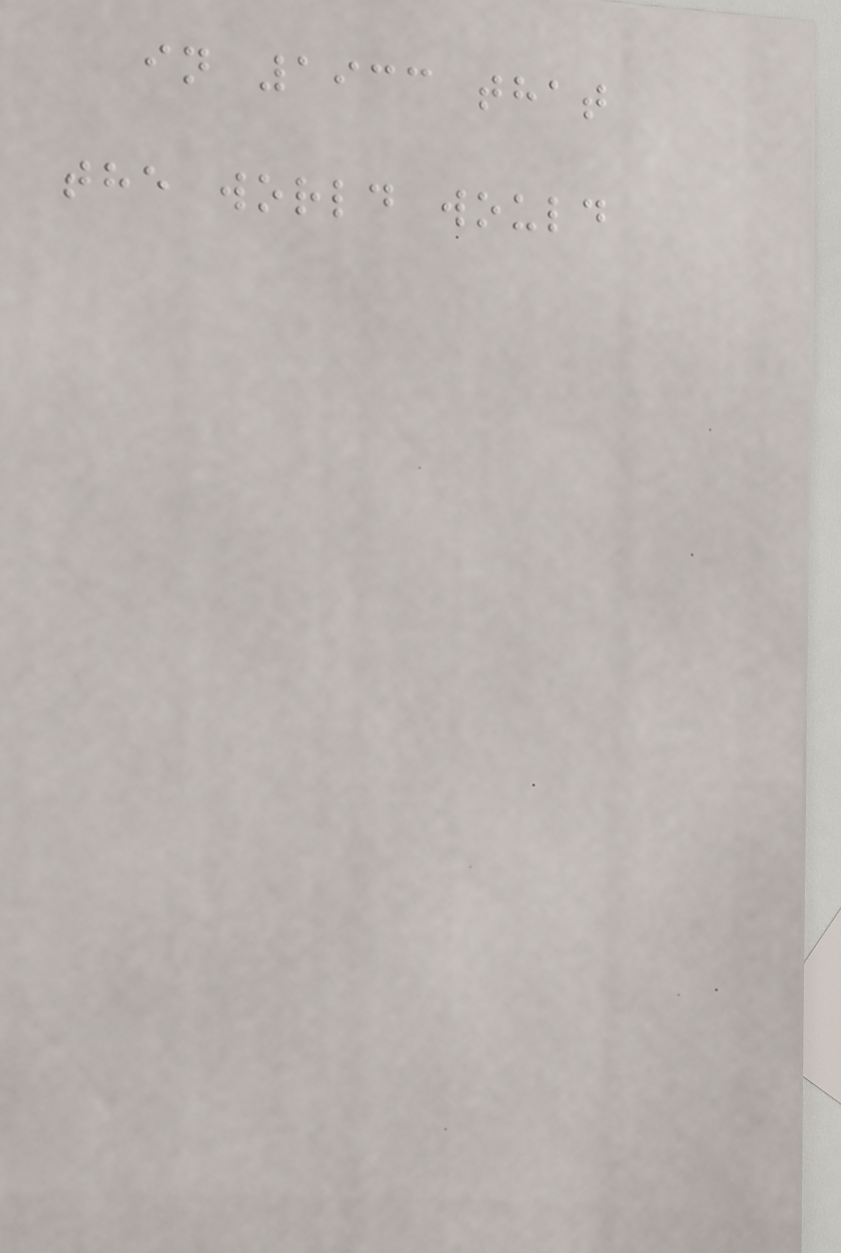in 1933 that
the world would
